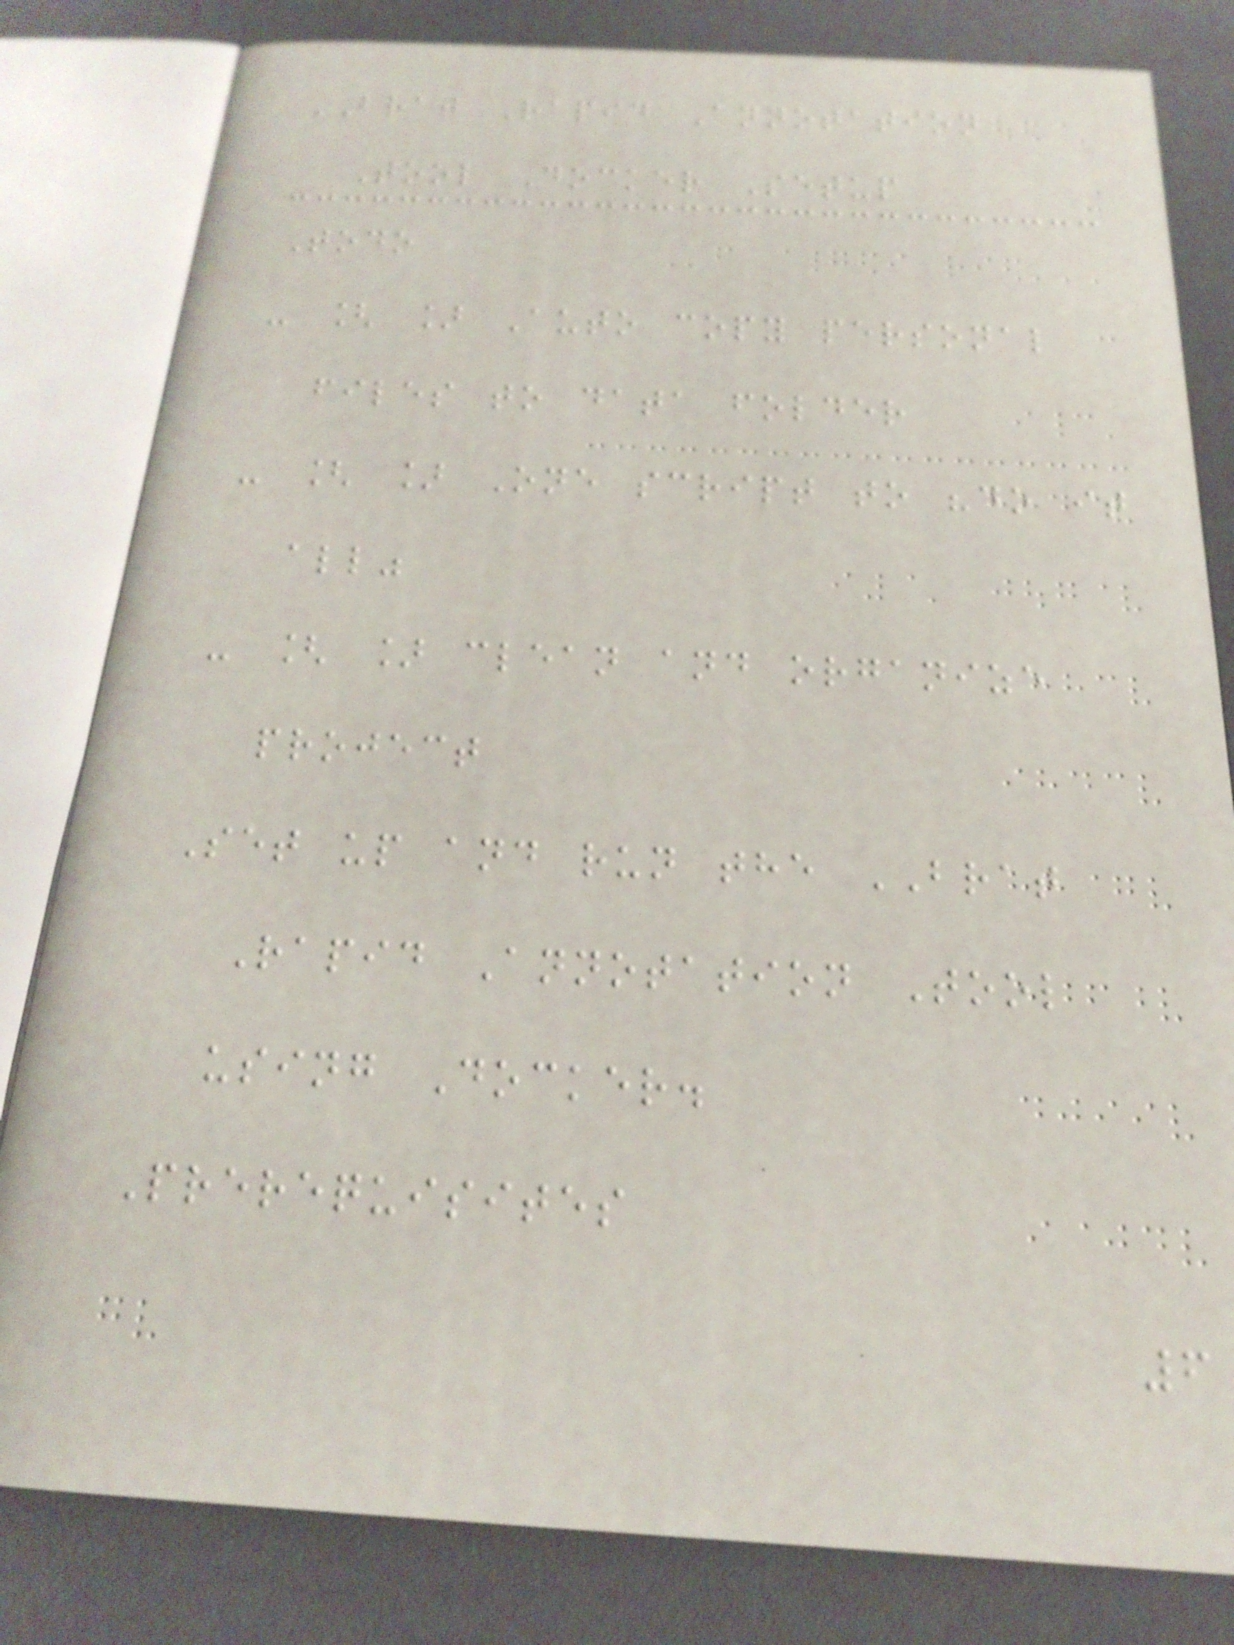BRAT Rapid Annotation
Tool Docker Setup
Todo
- [ ] Auto copy personal
files to data folder
- [ ] One script to "do it
all"
- [ ] clean and organize
project
Set up and run the BRAT
Rapid Annotation Tool
using Docker.
Prerequisites
6
